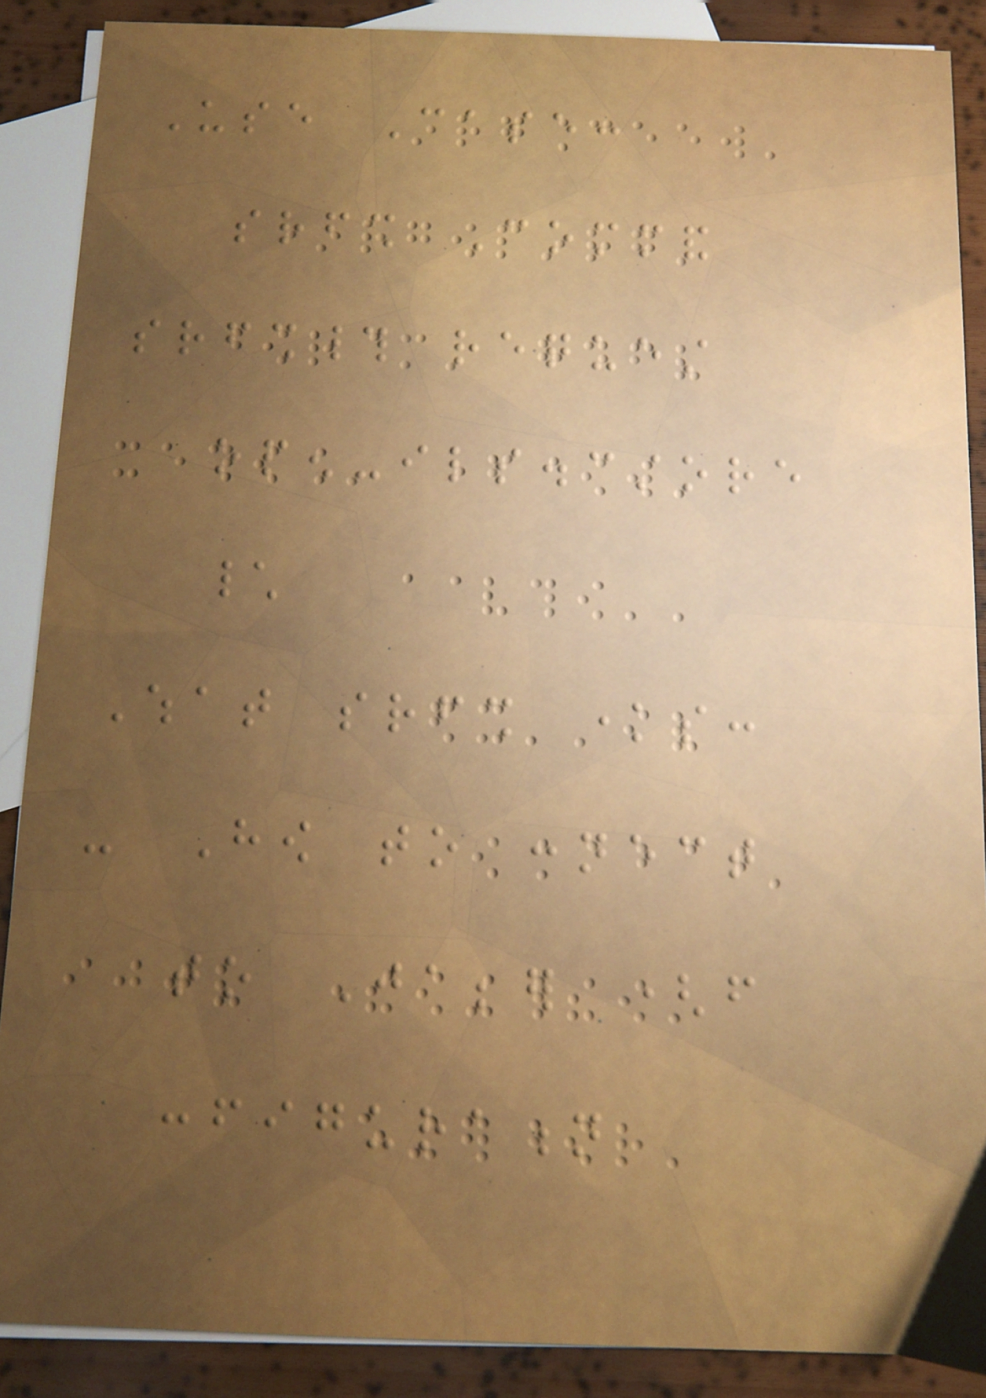Use Case:
srfsh Command
srfsh# request
open-ils.cstore
\
What srfsh knows:
- How to connect
to Jabber (from
configuration
